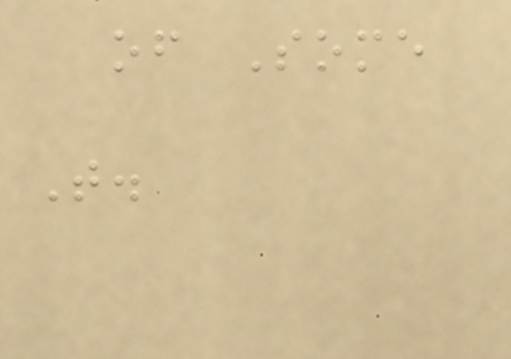of Some
T.
